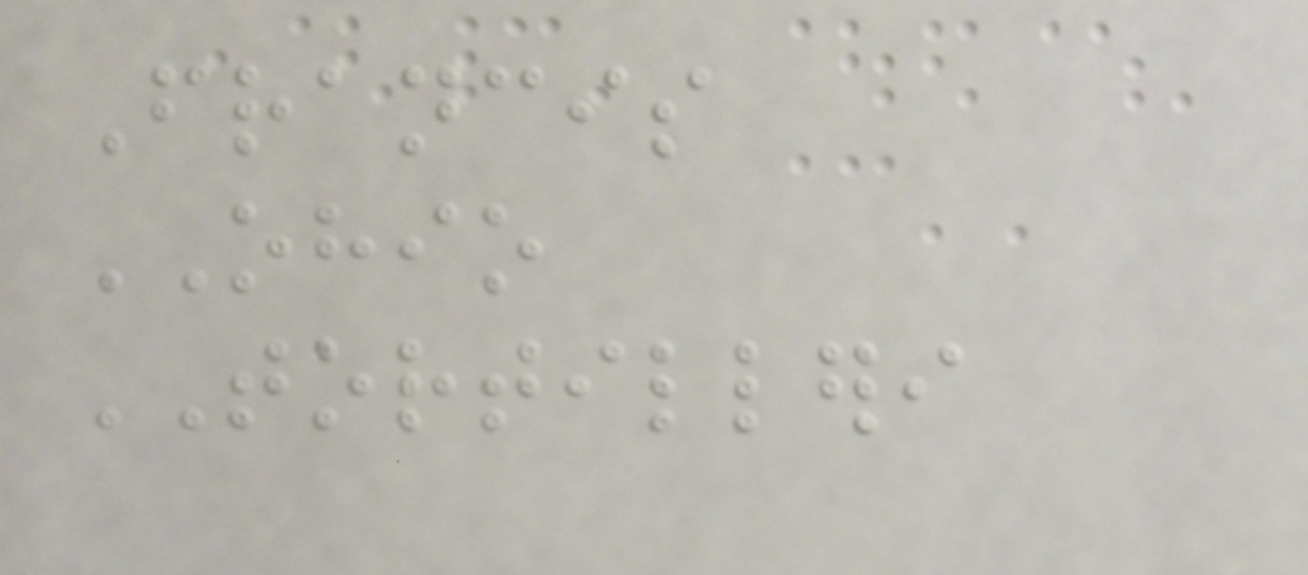Francis
OHIO
TORTILLERI
